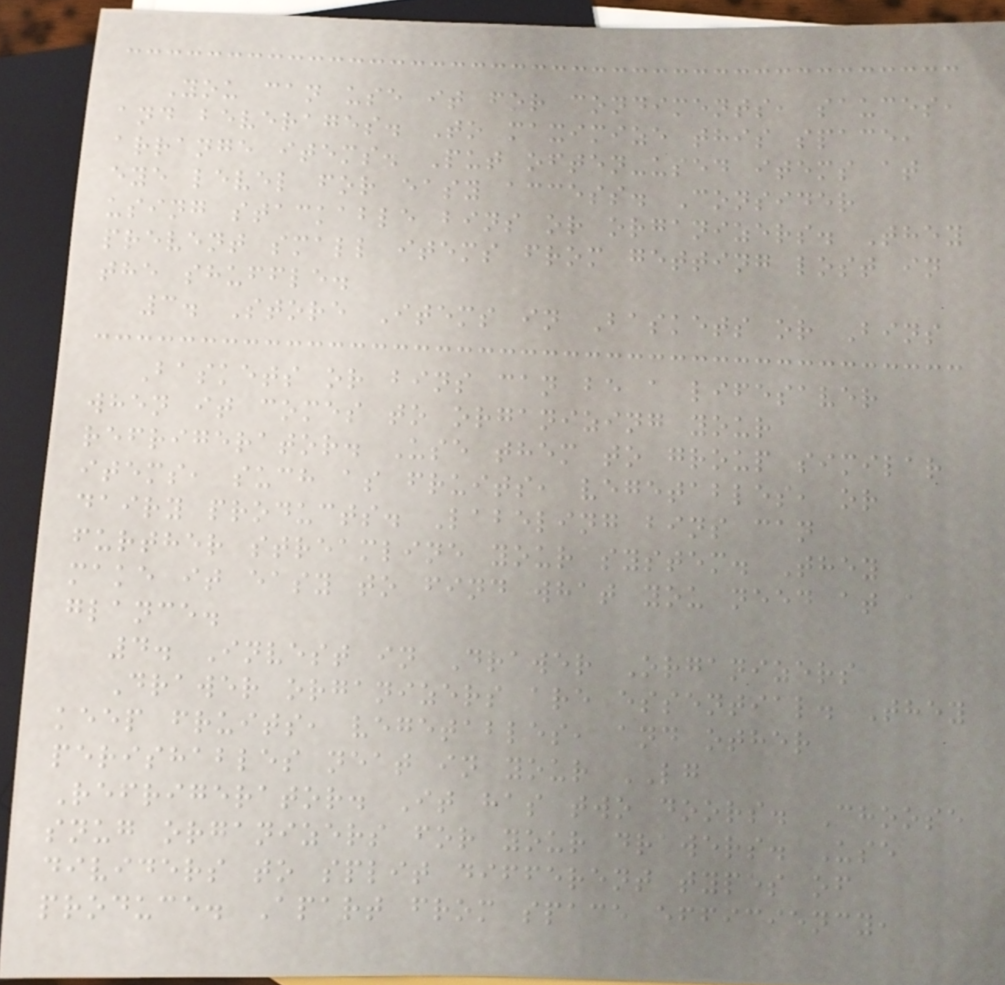You can use it for condiments, sauces,
and beverages. To maximize this space,
arrange items. Put often-used items at
eye level for easy access. Consider
using stackable bins or organizers. They
prevent small items from getting lost in
the shuffle.
3. Store Items in Baskets or Bins
Baskets or bins can be a lifesaver
when it comes to organizing your
refrigerator. Use them to group similar
items, such as fruits, vegetables, or
dairy products. Labeling bins can
further streamline your system. They
make it easy to find what you need at a
glance.
4. Invest in Drawer Organizers
Drawer organizers are essential. They
keep fruits, vegetables, and other
perishables neat in your LG
Refrigerator. It has two doors. Choose
snug organizers for your drawers. Use
dividers to split different types of
produce. Apart from space efficiency,
